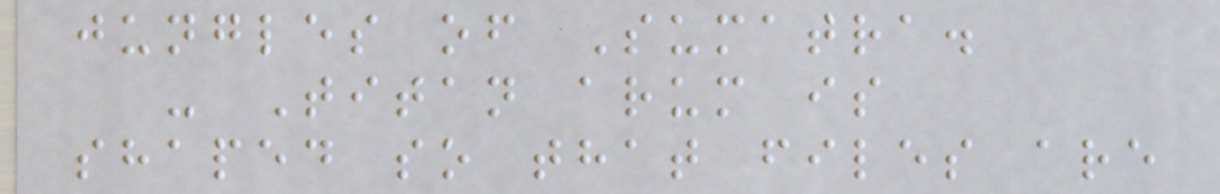jungles of Sumatra.
- Titan arum is
shaped so that files are
